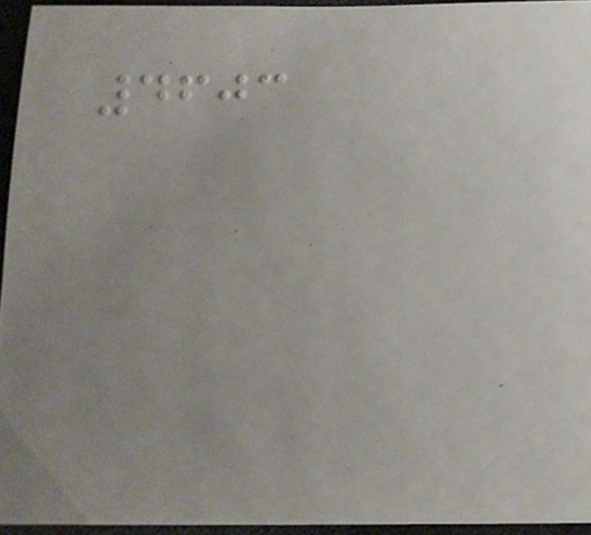4603
